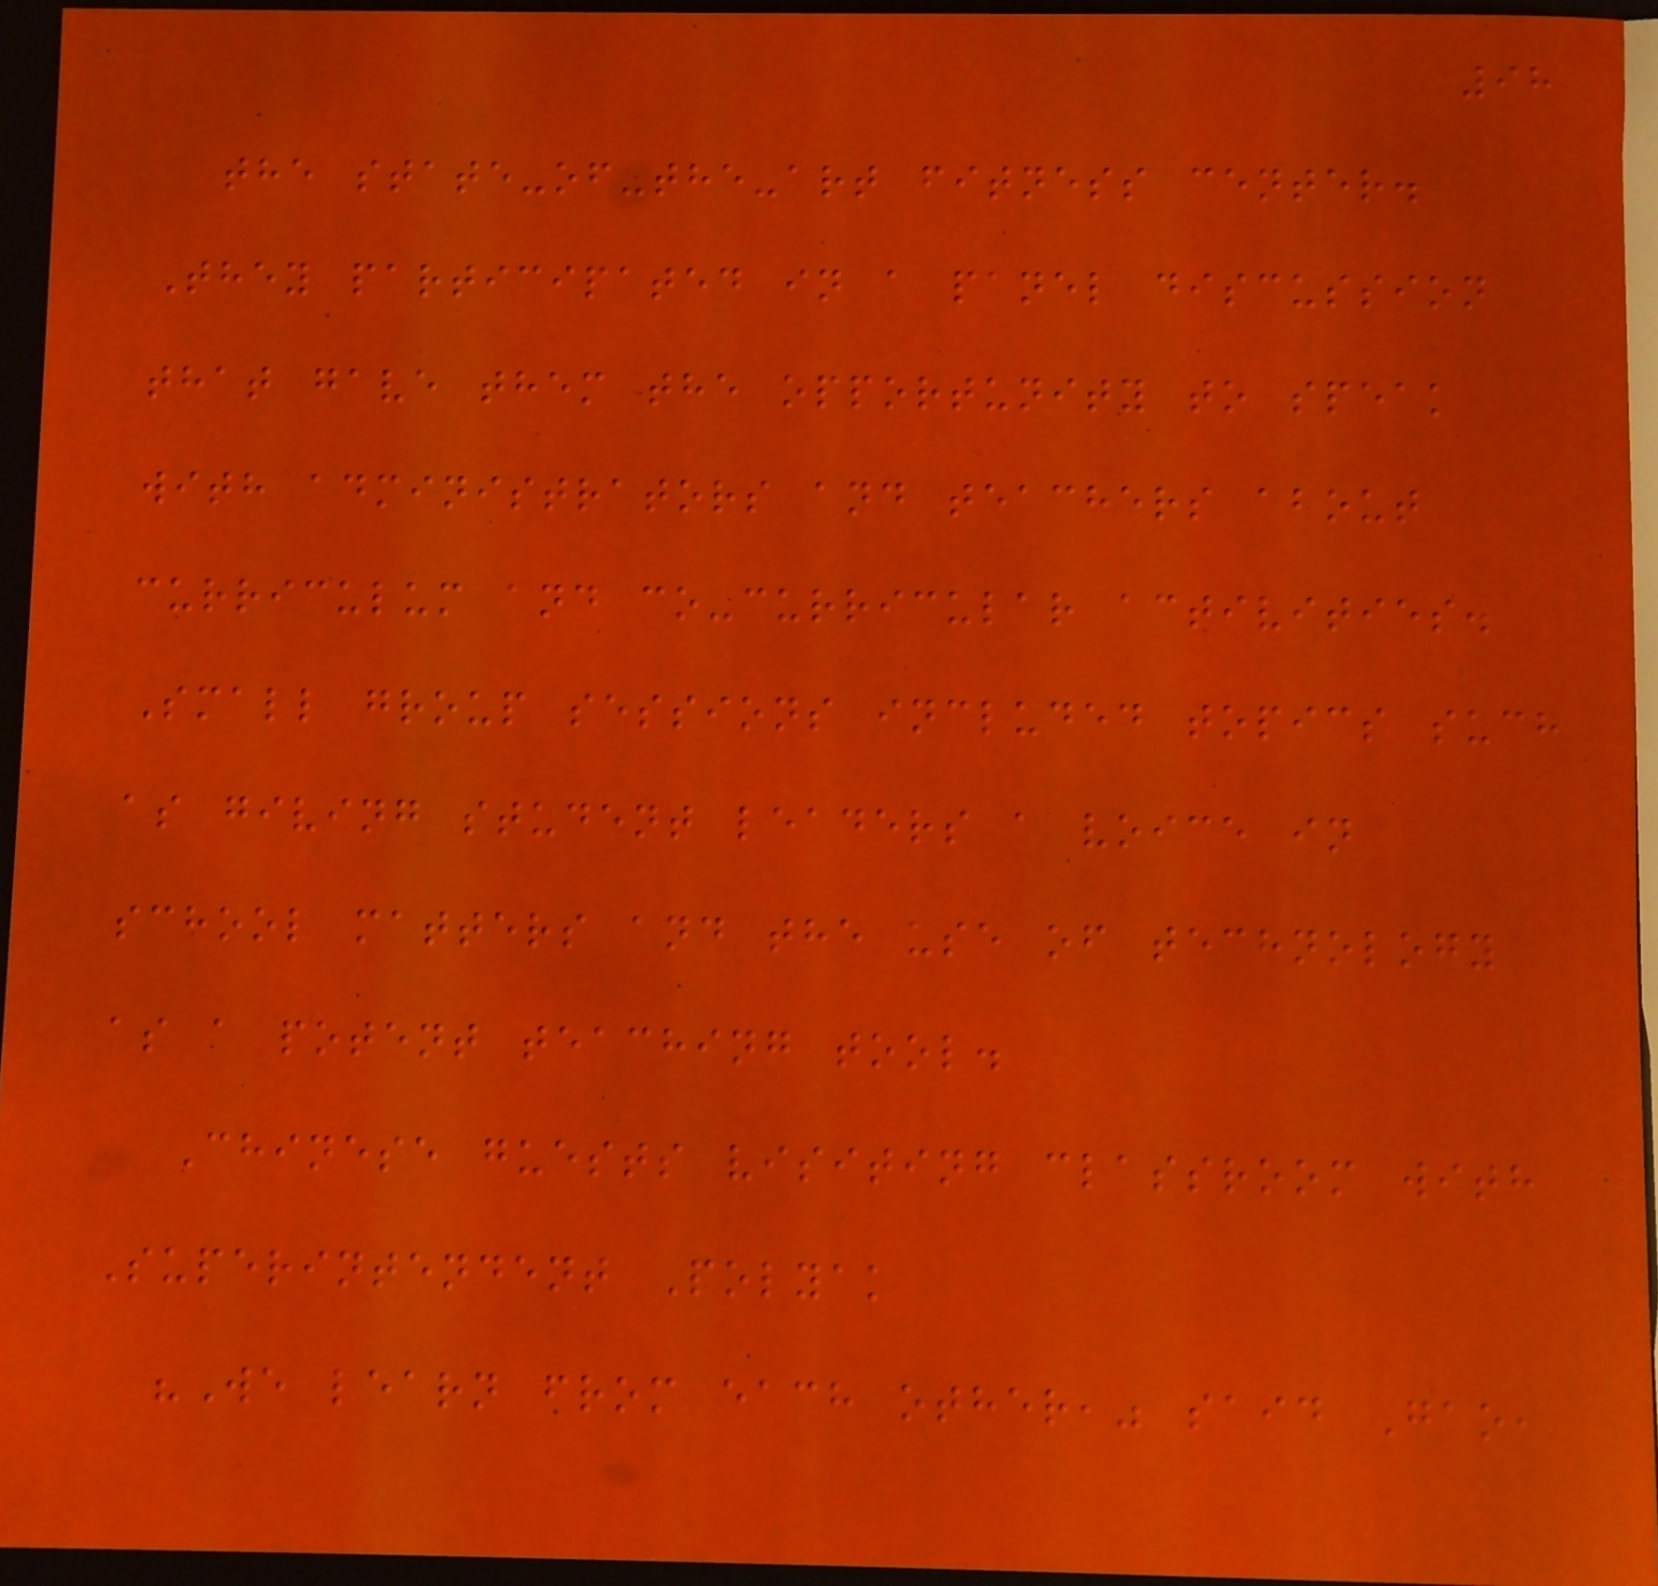98
the state-of-the-art fitness center.
They participated in a panel discussion
that gave them the opportunity to speak
with administrators and teachers about
curriculum and co-curricular activities.
Small group sessions included topics such
as giving student leaders a voice in
school matters and the use of technology
as a potent teaching tool.
Chinese guests visiting classroom with
Superintendent Polyak
"We learn from each other," said Gao,
